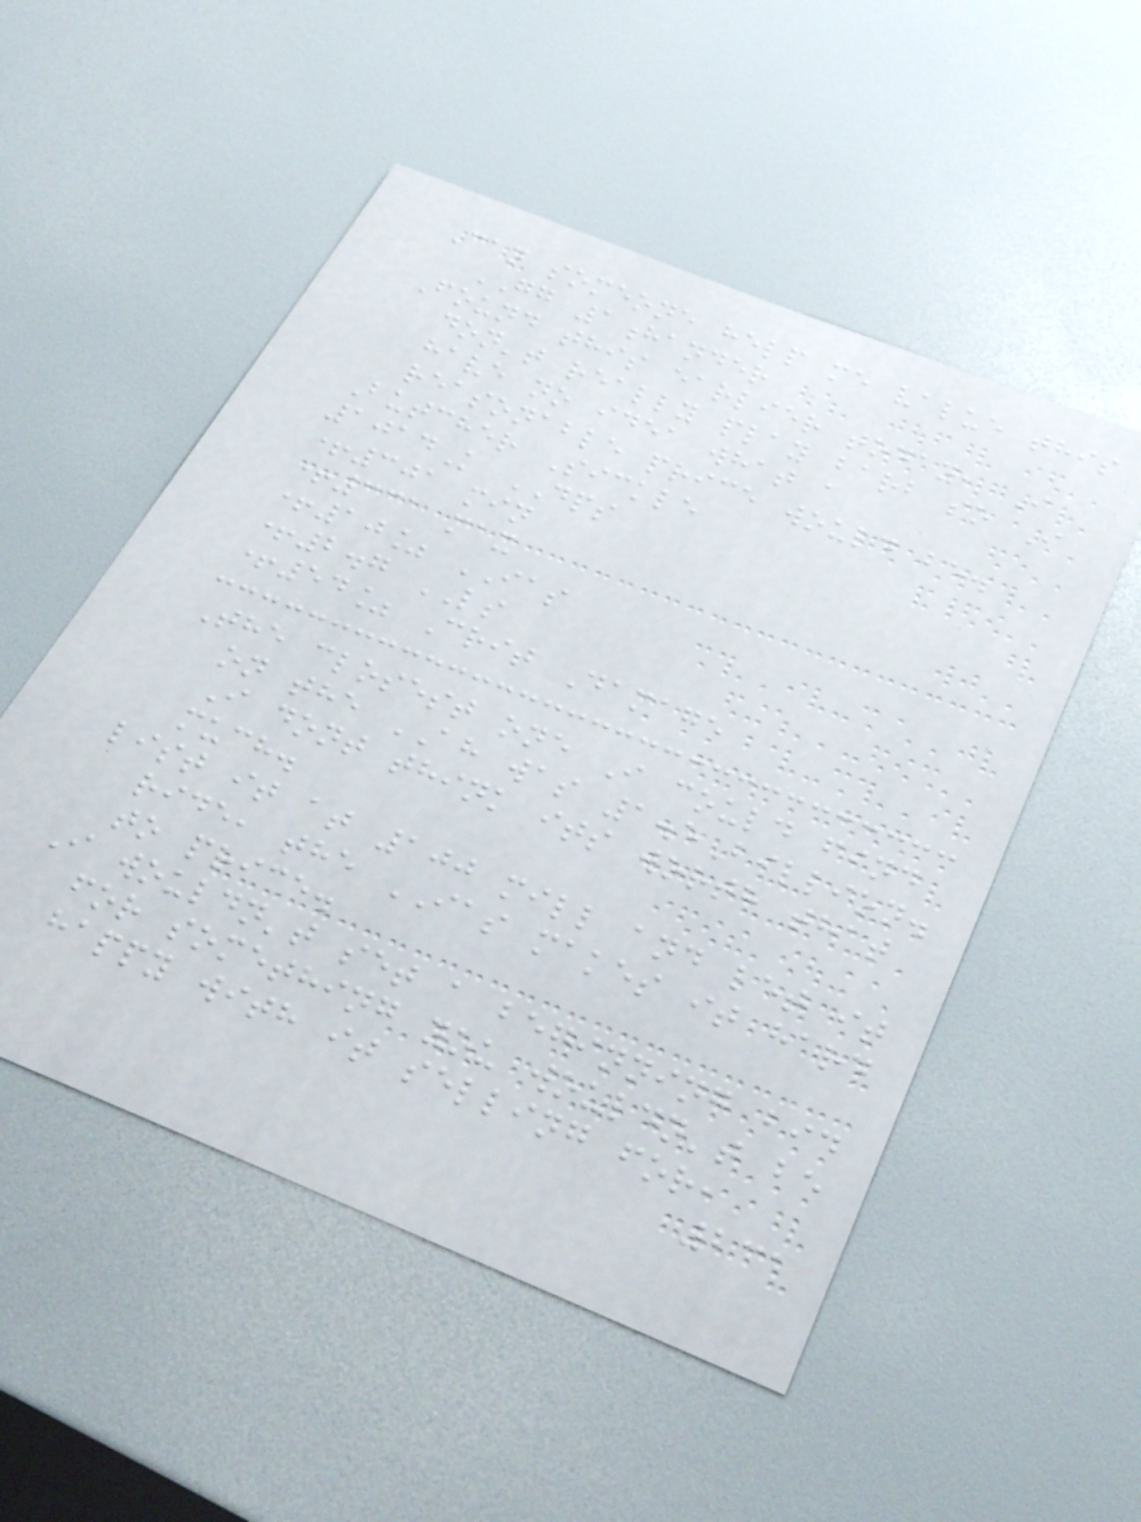Can someone help me value this
GG 1hander
Found this earlier today, I
don't really play barb so I
have no idea what a
reasonable price would be.
Butcher Sickle
1014K DPS
+301 min
+331 max
+10% IAS
+2.7 LS
+54% Crit Damage
The closest one I could find
on the AH was 1.5Billion.
I dont think its worth that
much.
list it at 100 mill and let it
ride, the IAS makes it hard
to price.
I wouldn't set a beginning bid
for something you wouldn't be
happy with it selling for,
231
